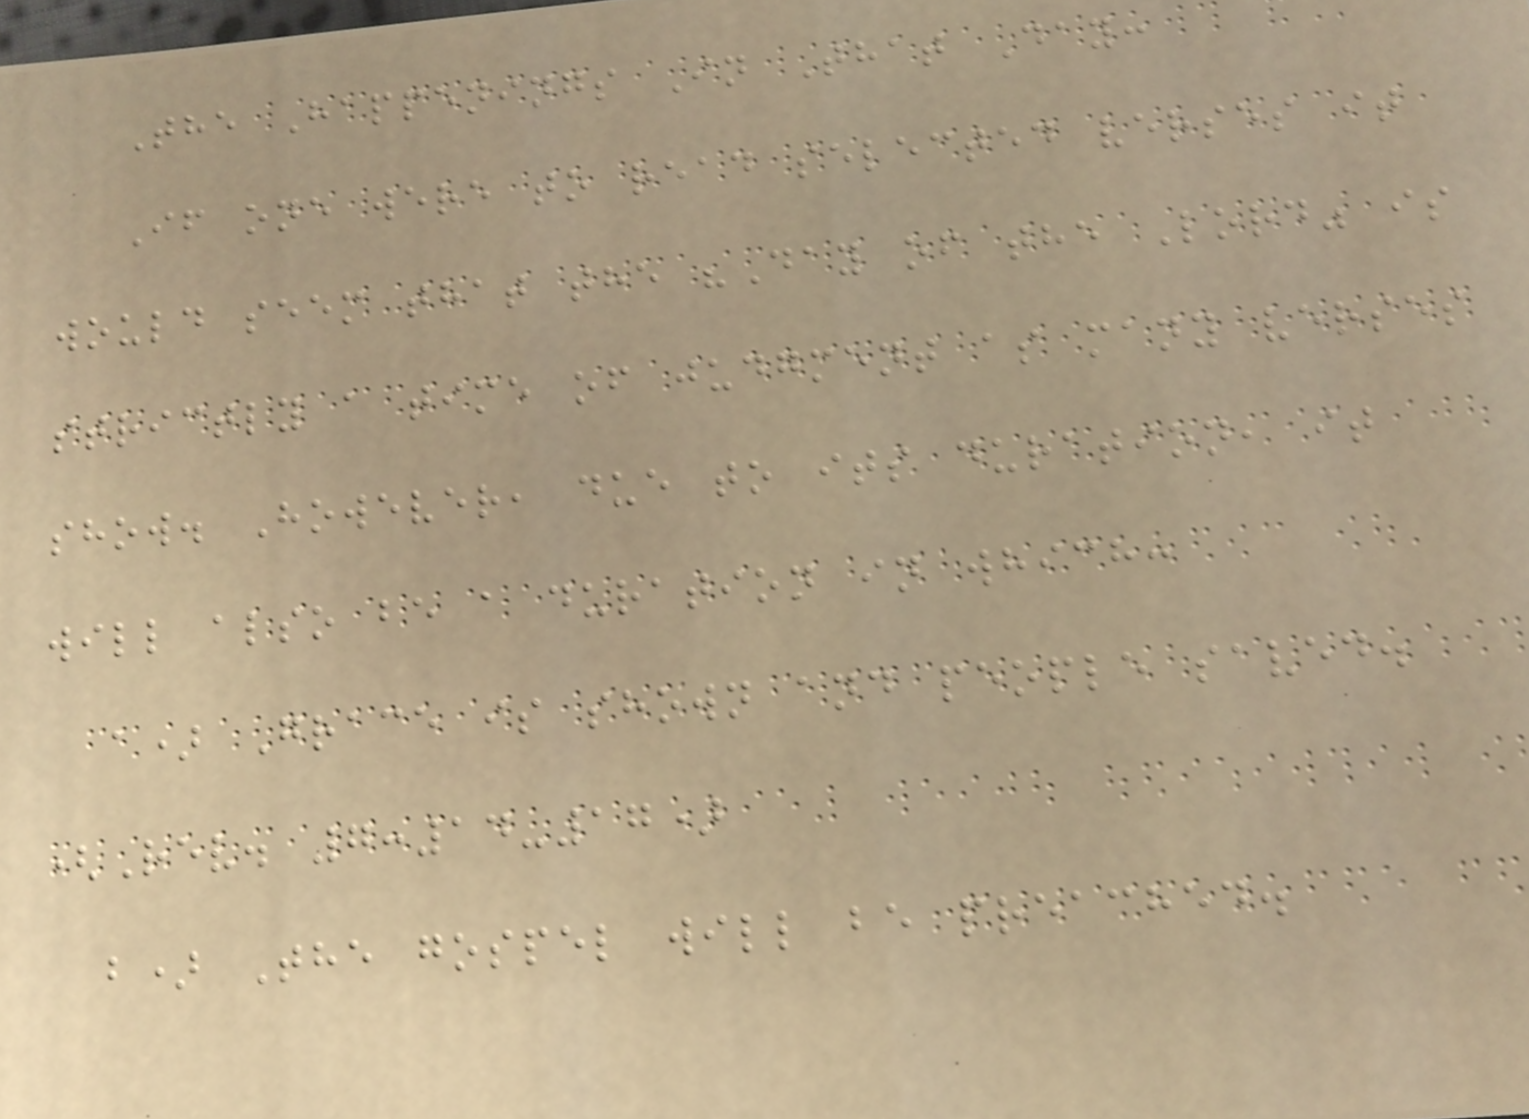The Happenings In That Day:
If one were to read selected verses it
would seem that the "Day of the Lord" is
strictly a time of judgment as many verses
show. However, due to its duration, it
will also be a duration in which:
a) Grace is shown and people saved.
(Rev. 7:14-17)
b) The gospel will be preached.
